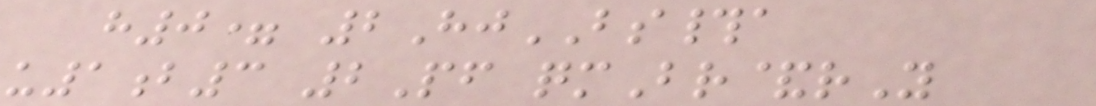h0= 2HjBS#a
u1b3 2Pf qmBr&rY
